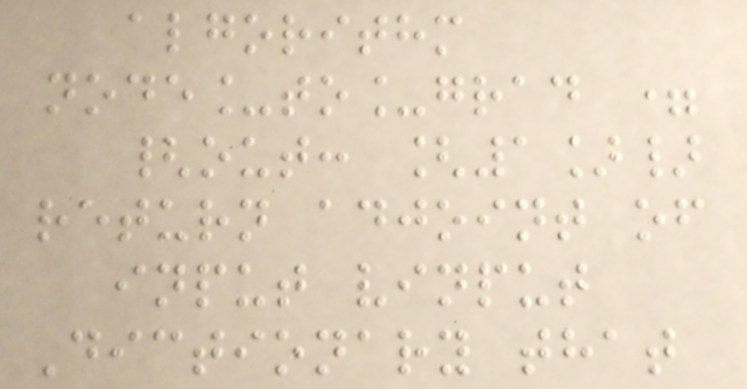algorithm
node_to_grad =
{out: [1]}
return adjoint of
input vinput
Dictionary that
